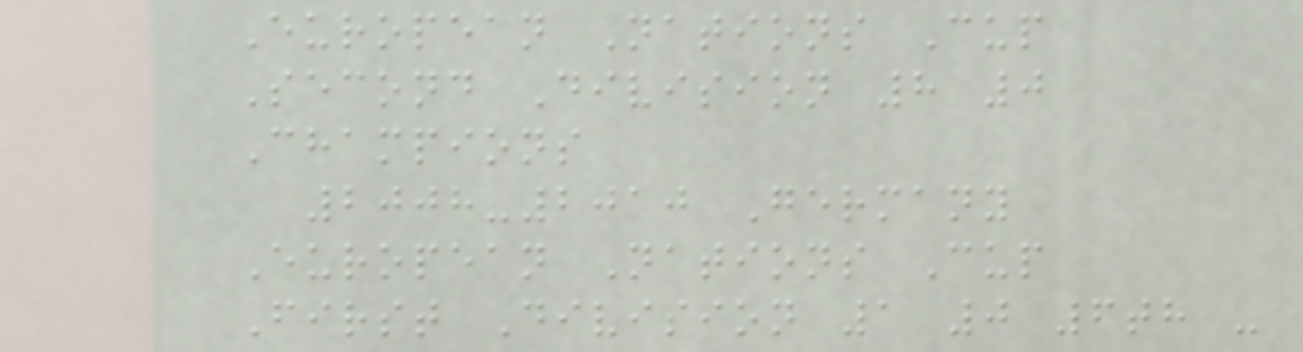European Nations Cup
Second Division 8 0
Champions
2008-2010 Germany
European Nations Cup
First Division 1 0 6th -
